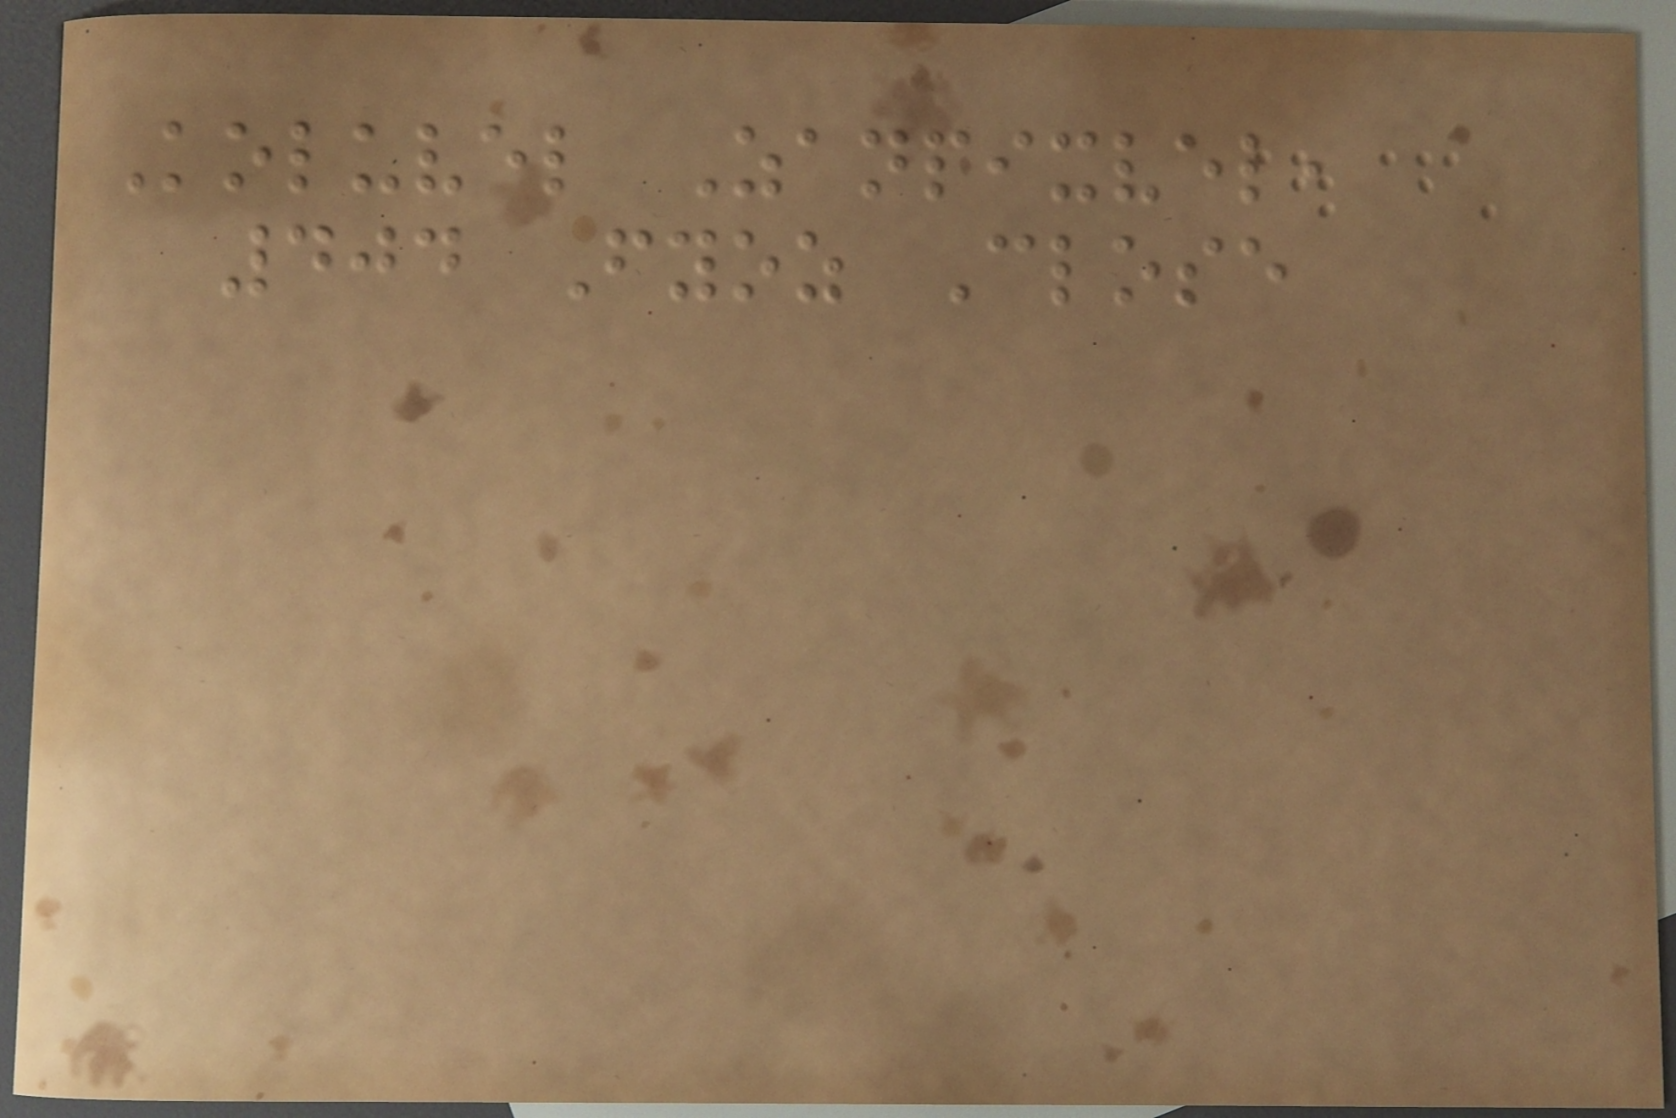Koluvel Zanpixvel,
404 Fyoz Close
